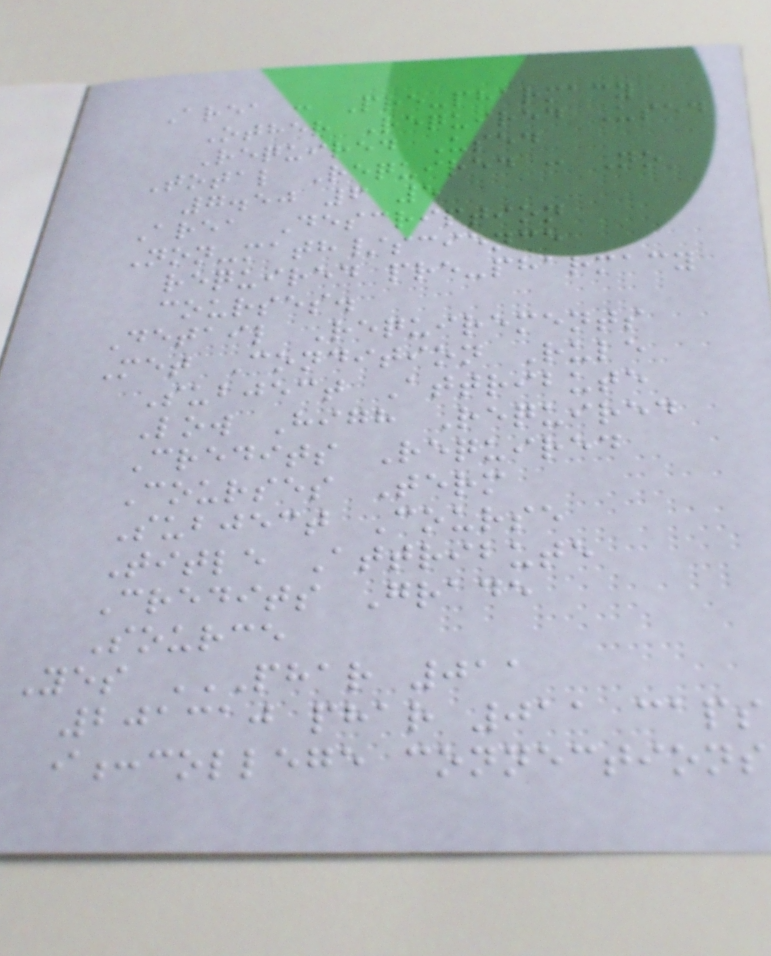Area : Pre-pharmacy
Other Required Used
Required Used
Total Required : No
7.50 6 5
Area Description
Non-math/science
required pre-pharmacy
courses.
Detail Requirements
Met Condition Rule
Subject Attribute
Low High Required
Credits Required
Courses Term
Subject Course
Title Attribute
Credits Grade
Source
Yes PHAR 011
201310 PHAR 011 CAPS
I:COLLEGE CONNECTIONS
